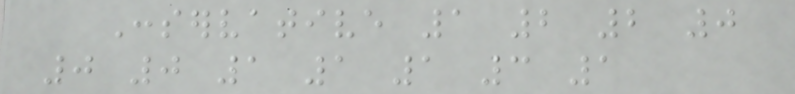Conservative 1 2 2 0
0 0 1 1 1 3 1
